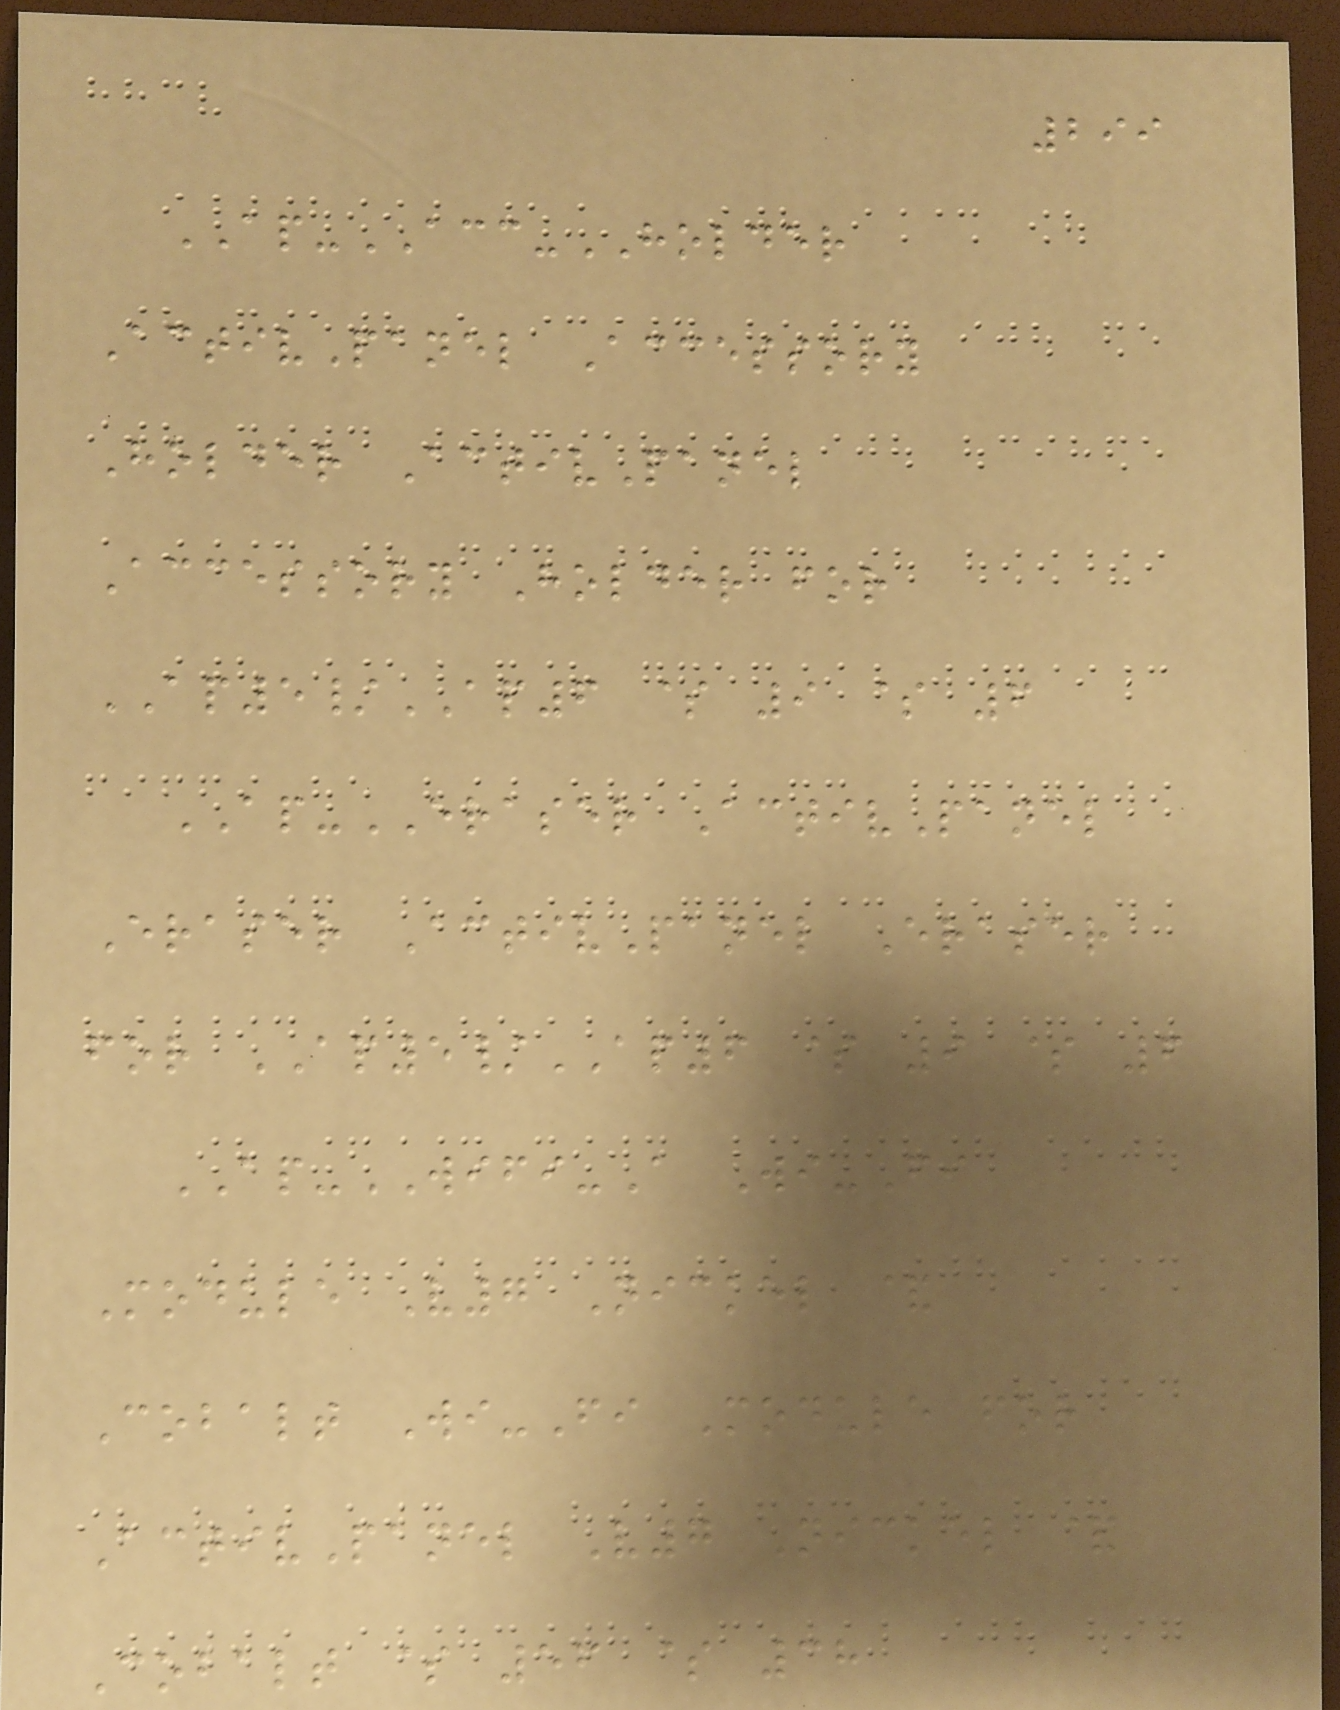299
AP-ACC-HOLDER
ActivPanel Accessory
Holder ActivPanel
Accessory Holder for
AP5/AP6 $ 9 $ 6
AP-ERASER ActivPanel
Eraser ActivPanel Eraser
for AP5/AP6 $ 9 $ 6
AP-WIFI-A Wi-Fi
Module V7 Nickel &
Cobalt Wi-Fi Module for
ActivPanel V7 Nickel &
Cobalt $ 56 $ 38
